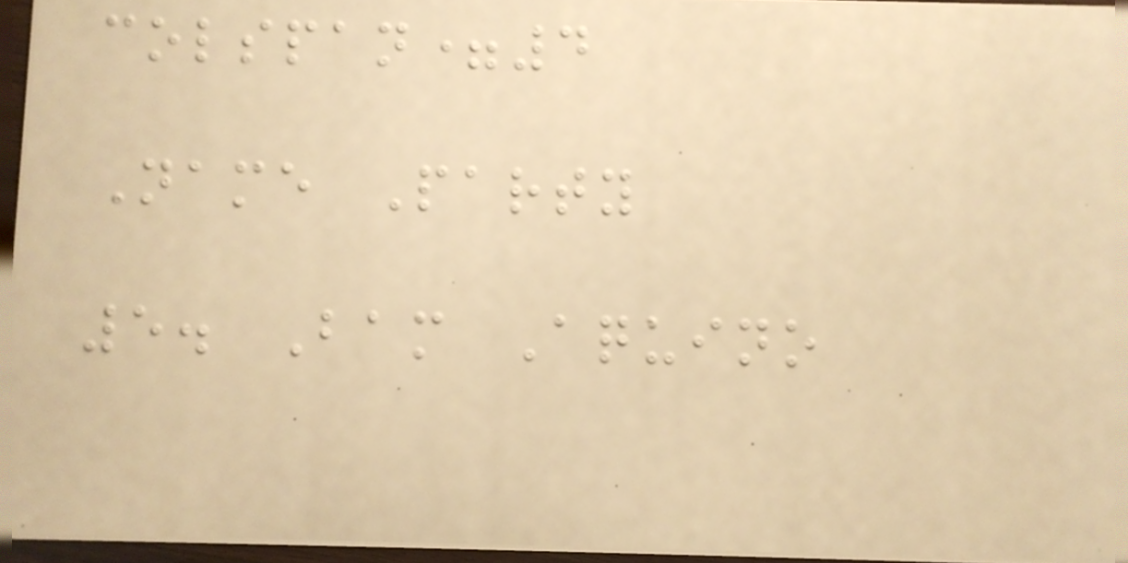colspan=4
Name Party
5. Bam Aquino
